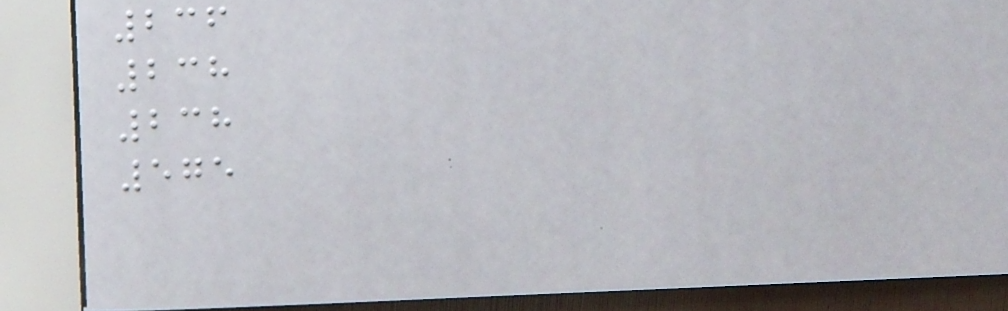236
238
238
575
